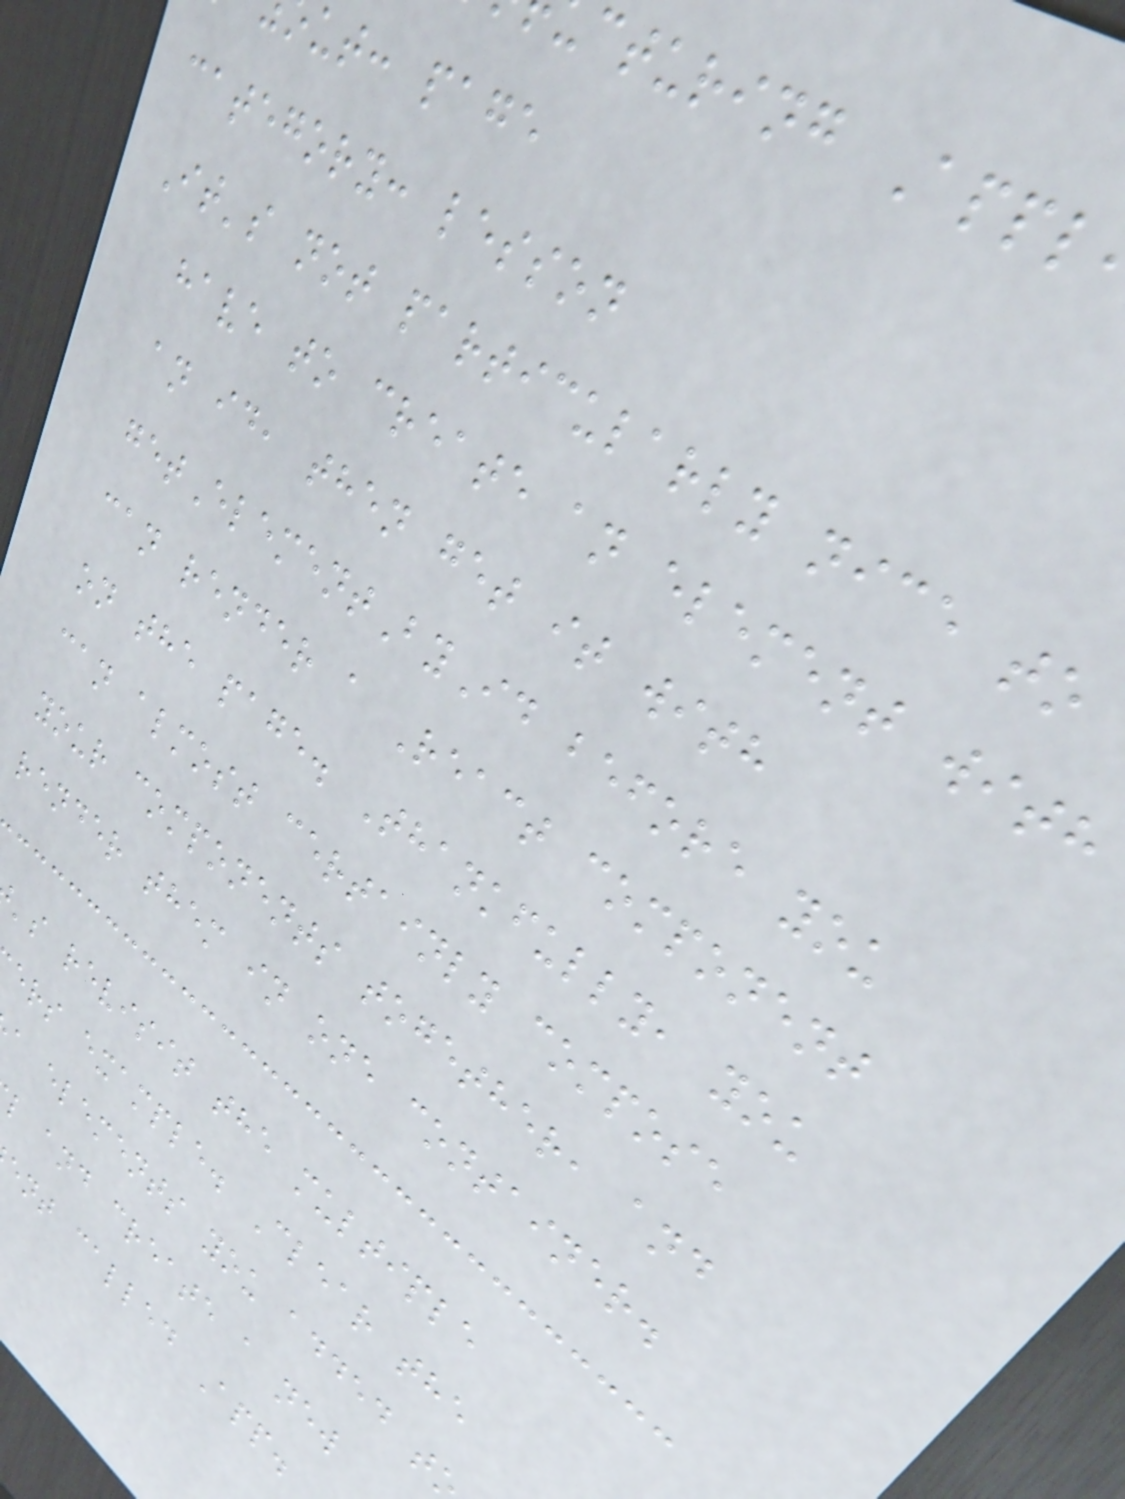cturing Appl
ut: page
category: lesson
It's not particularly nice to
have to create an element with
an id, then get it with
getElementById before you
can render a React component
on the page. Thankfully, you
can almost certainly compose
your components together, and
render them in one container.
's revisit the multiple
ers example. Clear the
a elements you added t
l and create a new
ent called App.
